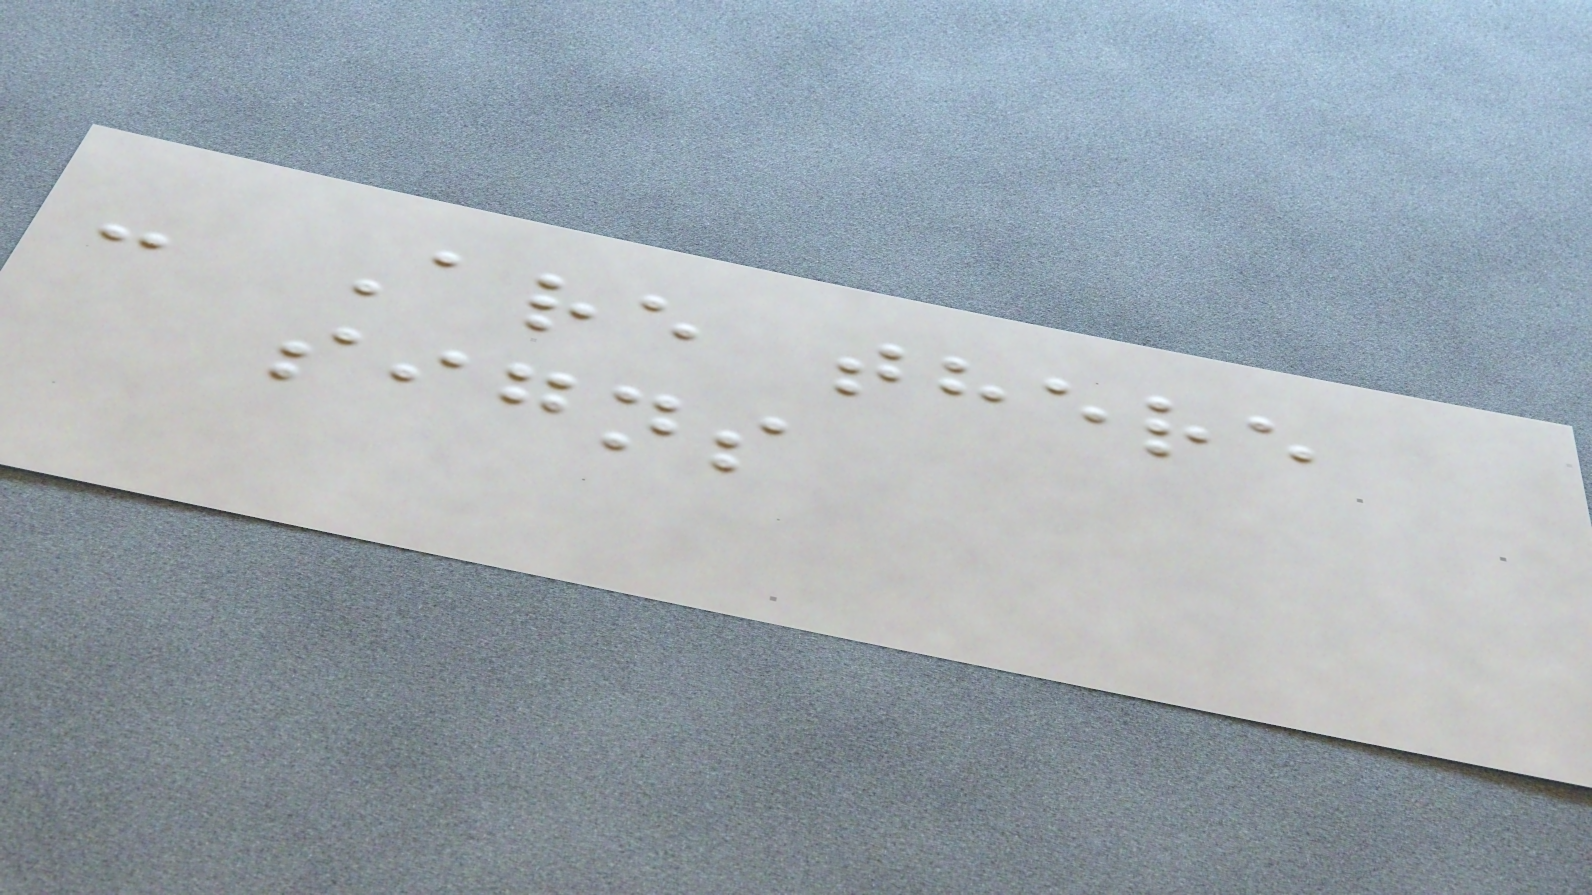- Are there
signs
